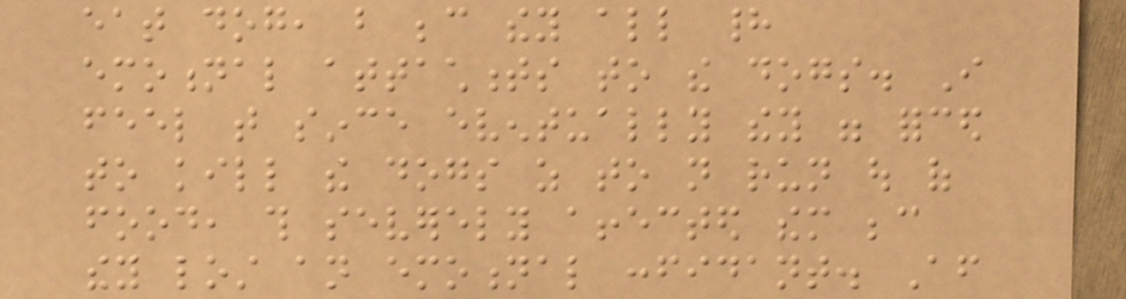eat dog, but because they all had
emotional attachments to the dogs. I
feel that since eventually they were forced
to kill the dogs as to not run out of
food, this severely affected them because
they lost an emotional confidant. After
